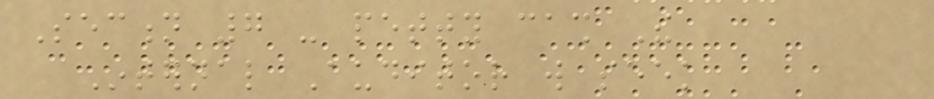Section 7 - petty cash The
Internal Auditor will seek
